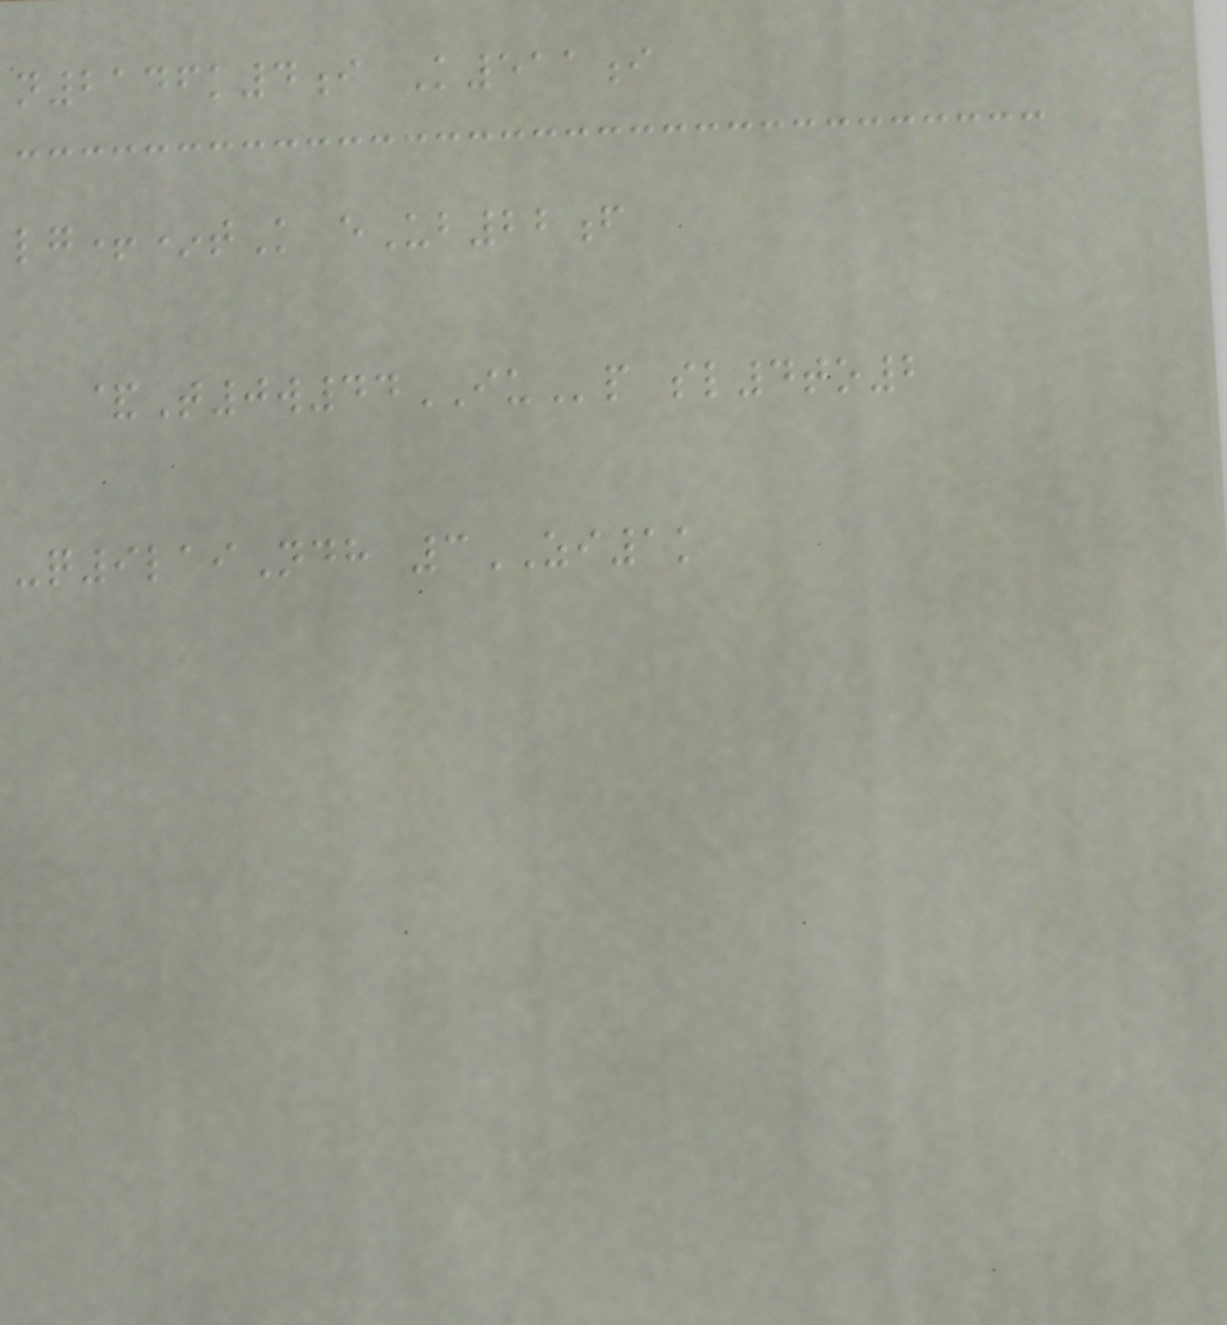n2146k4i K511i
lg+*tK eUb22f
&T0w44IUp sl4to2
-q9laiNdh 3ZI1k
